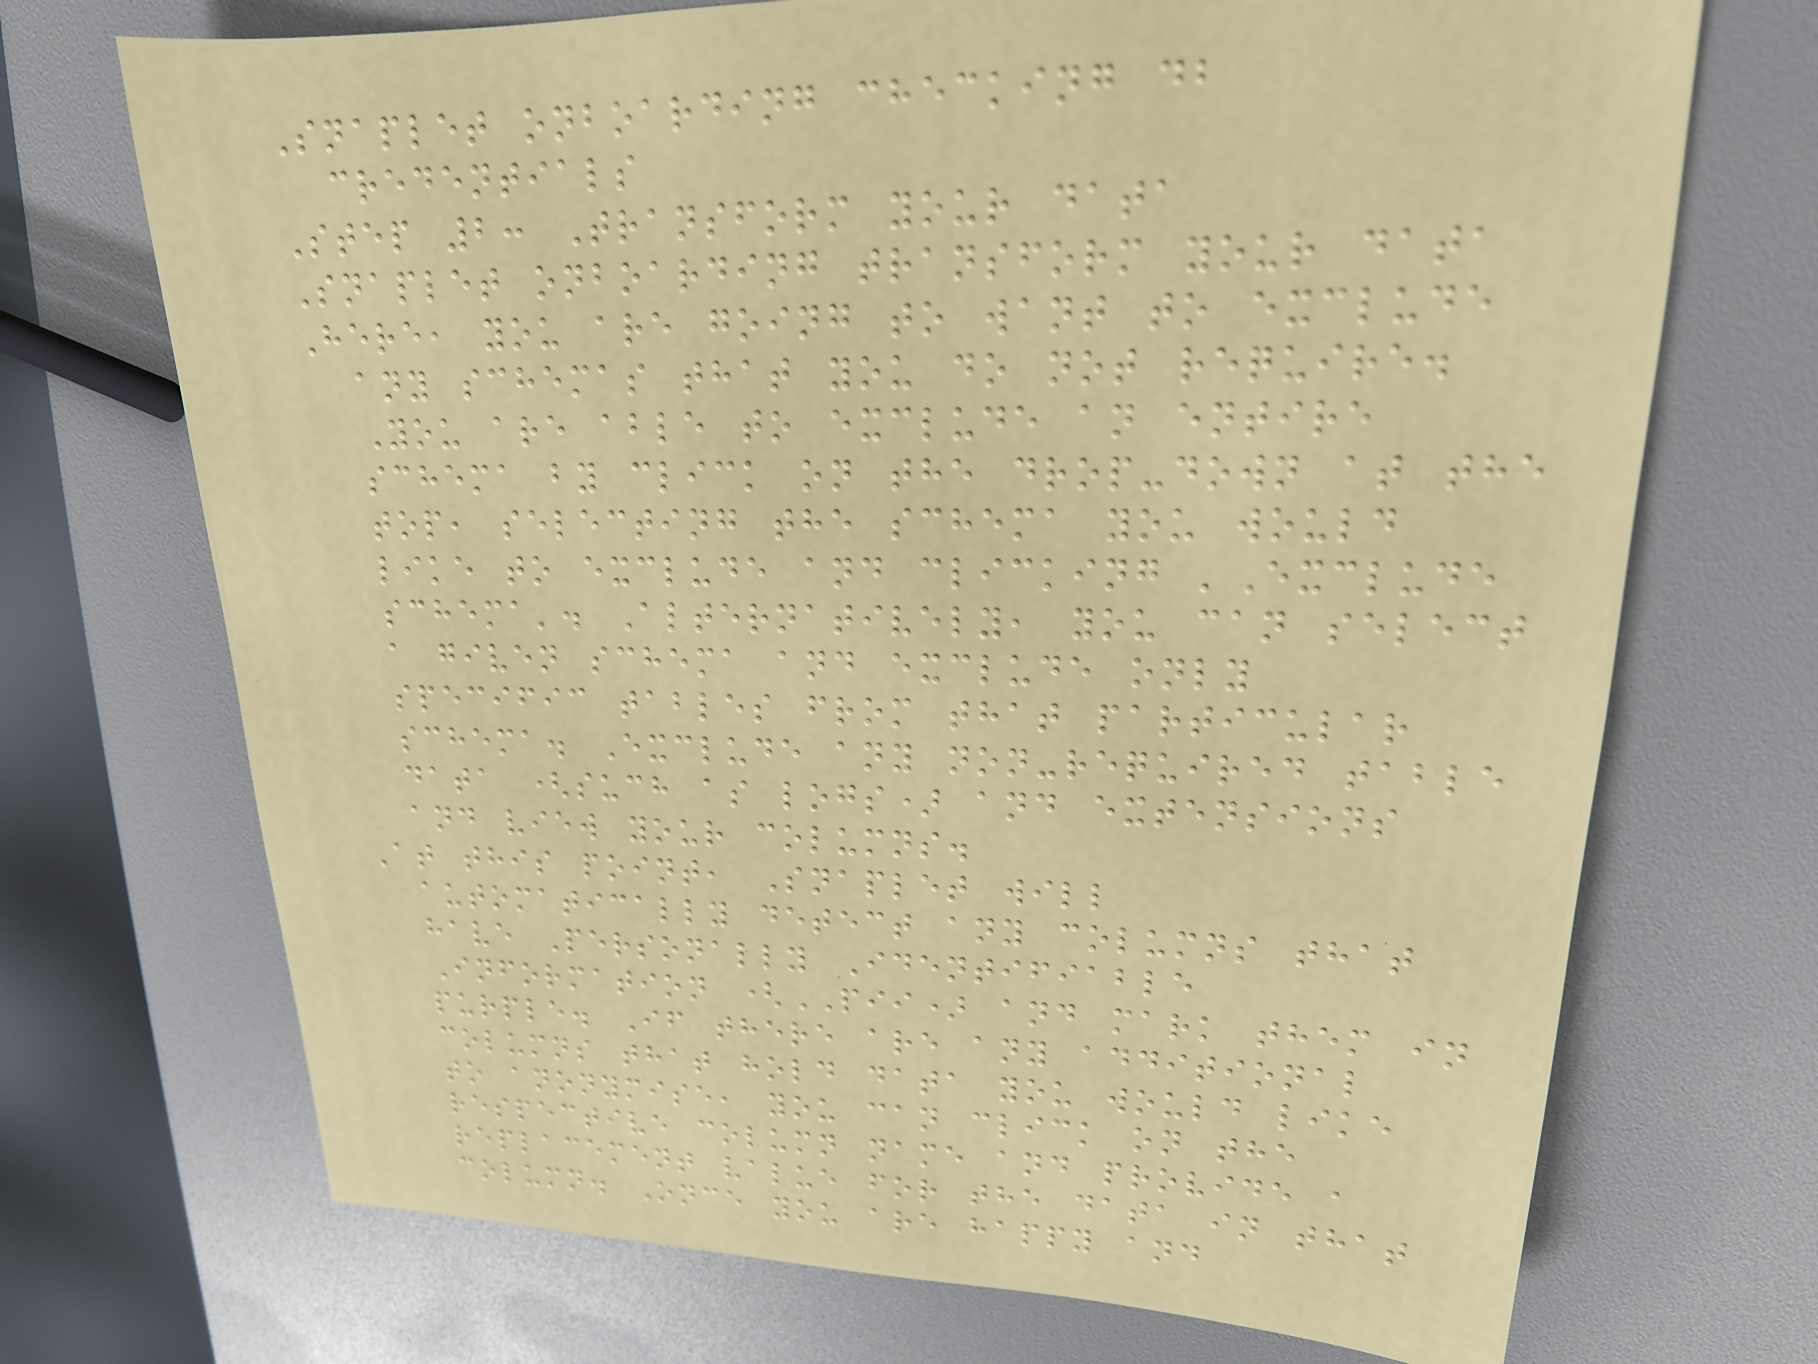Snaplet onboarding checking db
credentials
Step 2: Transform your data
Snaplet onboarding transform your data
Here, you are going to want to exclude
any schemas that you do not require.
You are able to exclude an entire
schema by click on the drop-down at the
top, selecting the schema you would
like to exclude and clicking 'Exclude
schema'. Alternatively, you can select
a given schema and exclude only
specific tables from that particular
schema. Exclude any non-required table
data (such as logs) and extensions
and view your columns.
At this point, Snaplet will
automatically detect any columns that
have Personally Identifiable
Information (PII) and mark them in
purple. If there are any additional
columns that hold data you would like
to anonymise, you can click on the
respective column name and provide a
replacement value for the data in that
column. Once you are happy and
